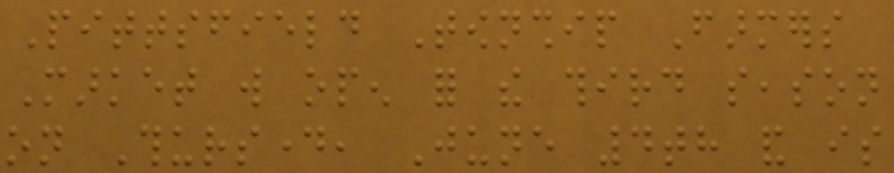Pittsfield Township Farmers
Market will open for the third season
on Thursday, June 4th and is
